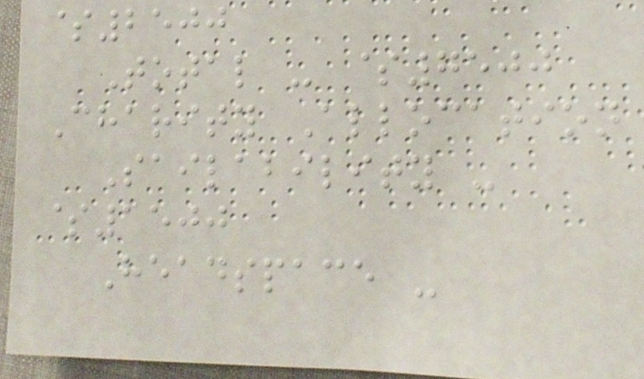$2500
Total - $7500
Charity Allocation
Sailability -
$1500
Headspace -
